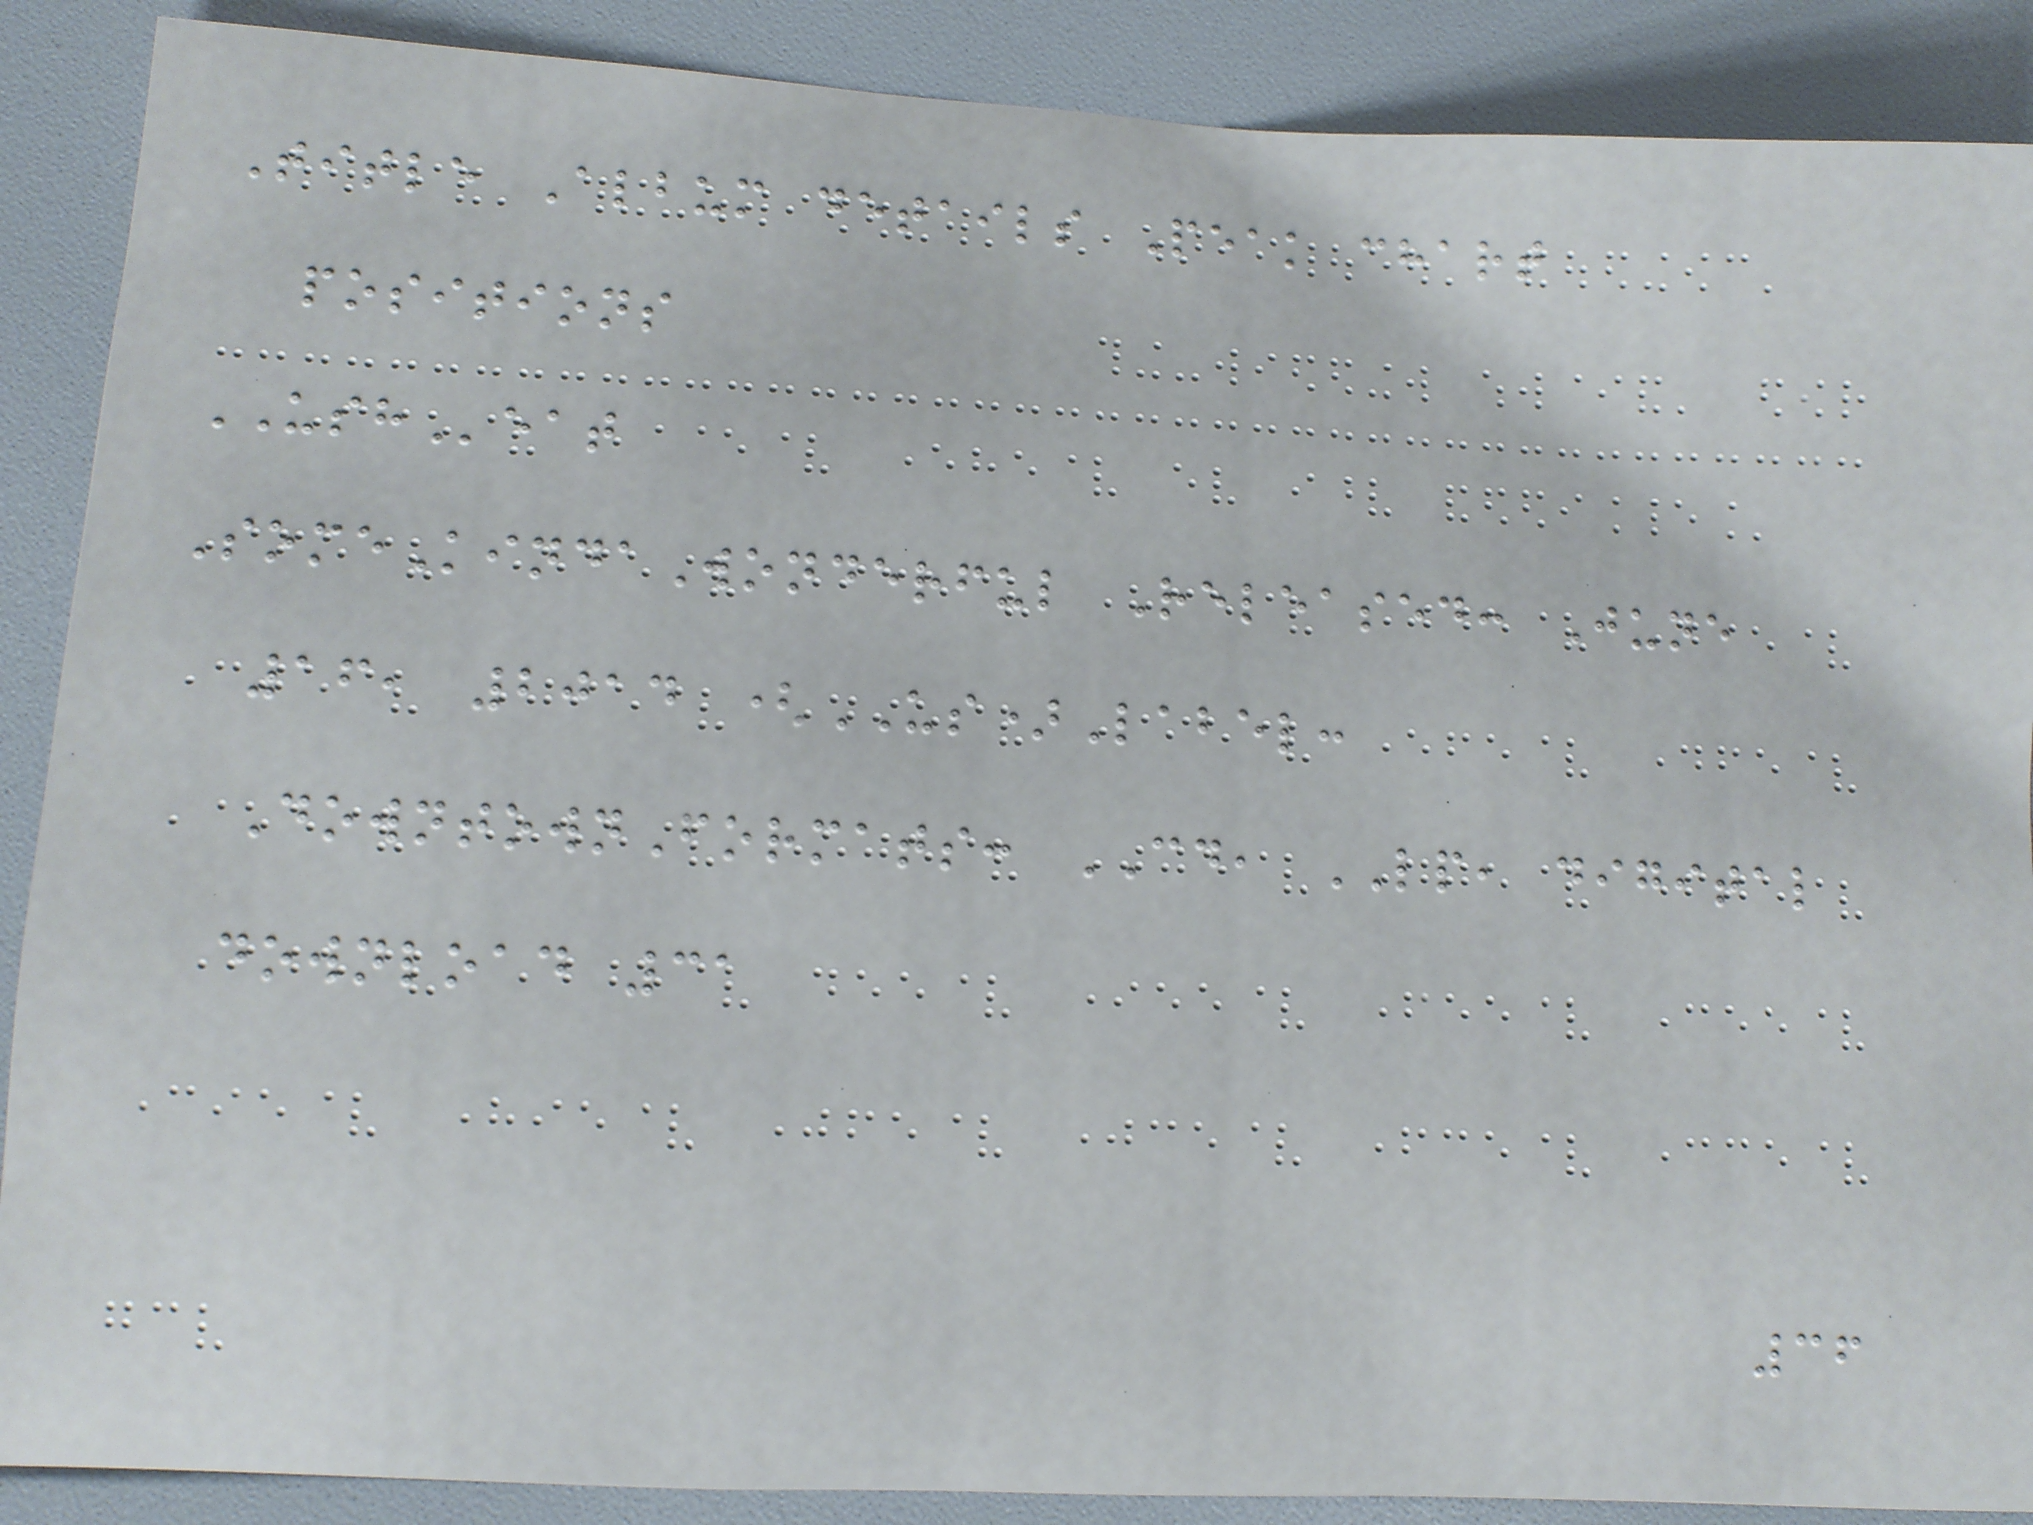Title Album details Peak chart
positions
USHeat
SomeKindaWonderful Released: June
16, 2014 (US)Label:
DowntownFormats: CD, LP, digital
download 31
36
